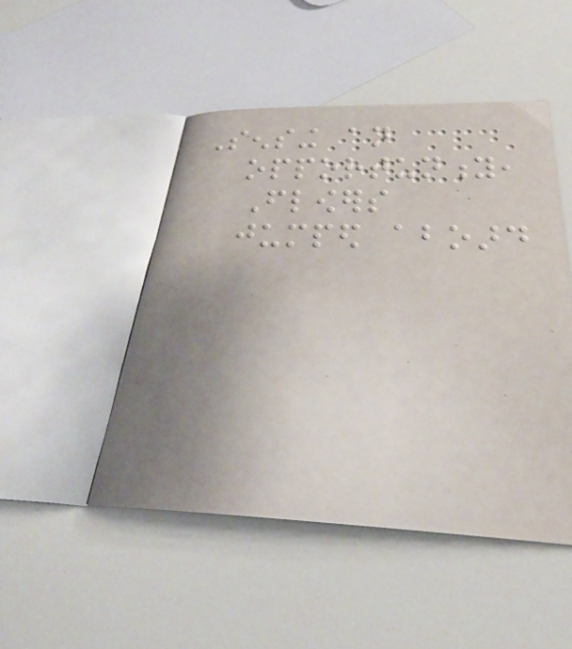Sensing an
opportunity,
Flowers
jumped aboard
